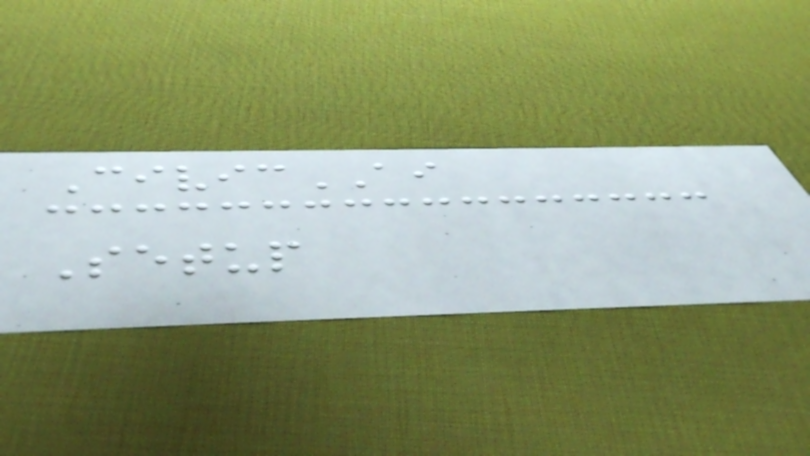CivicAI
Setup
